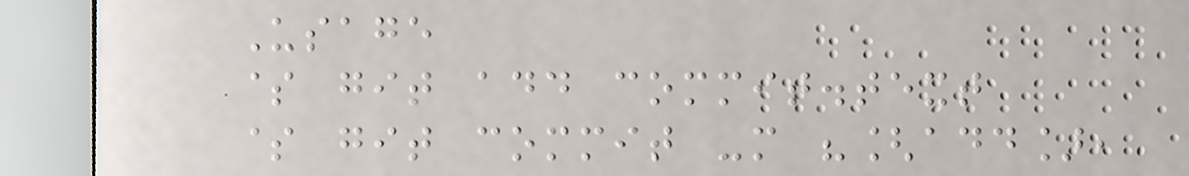Usage
$ git add commit.text
$ git commit -m "[add],
